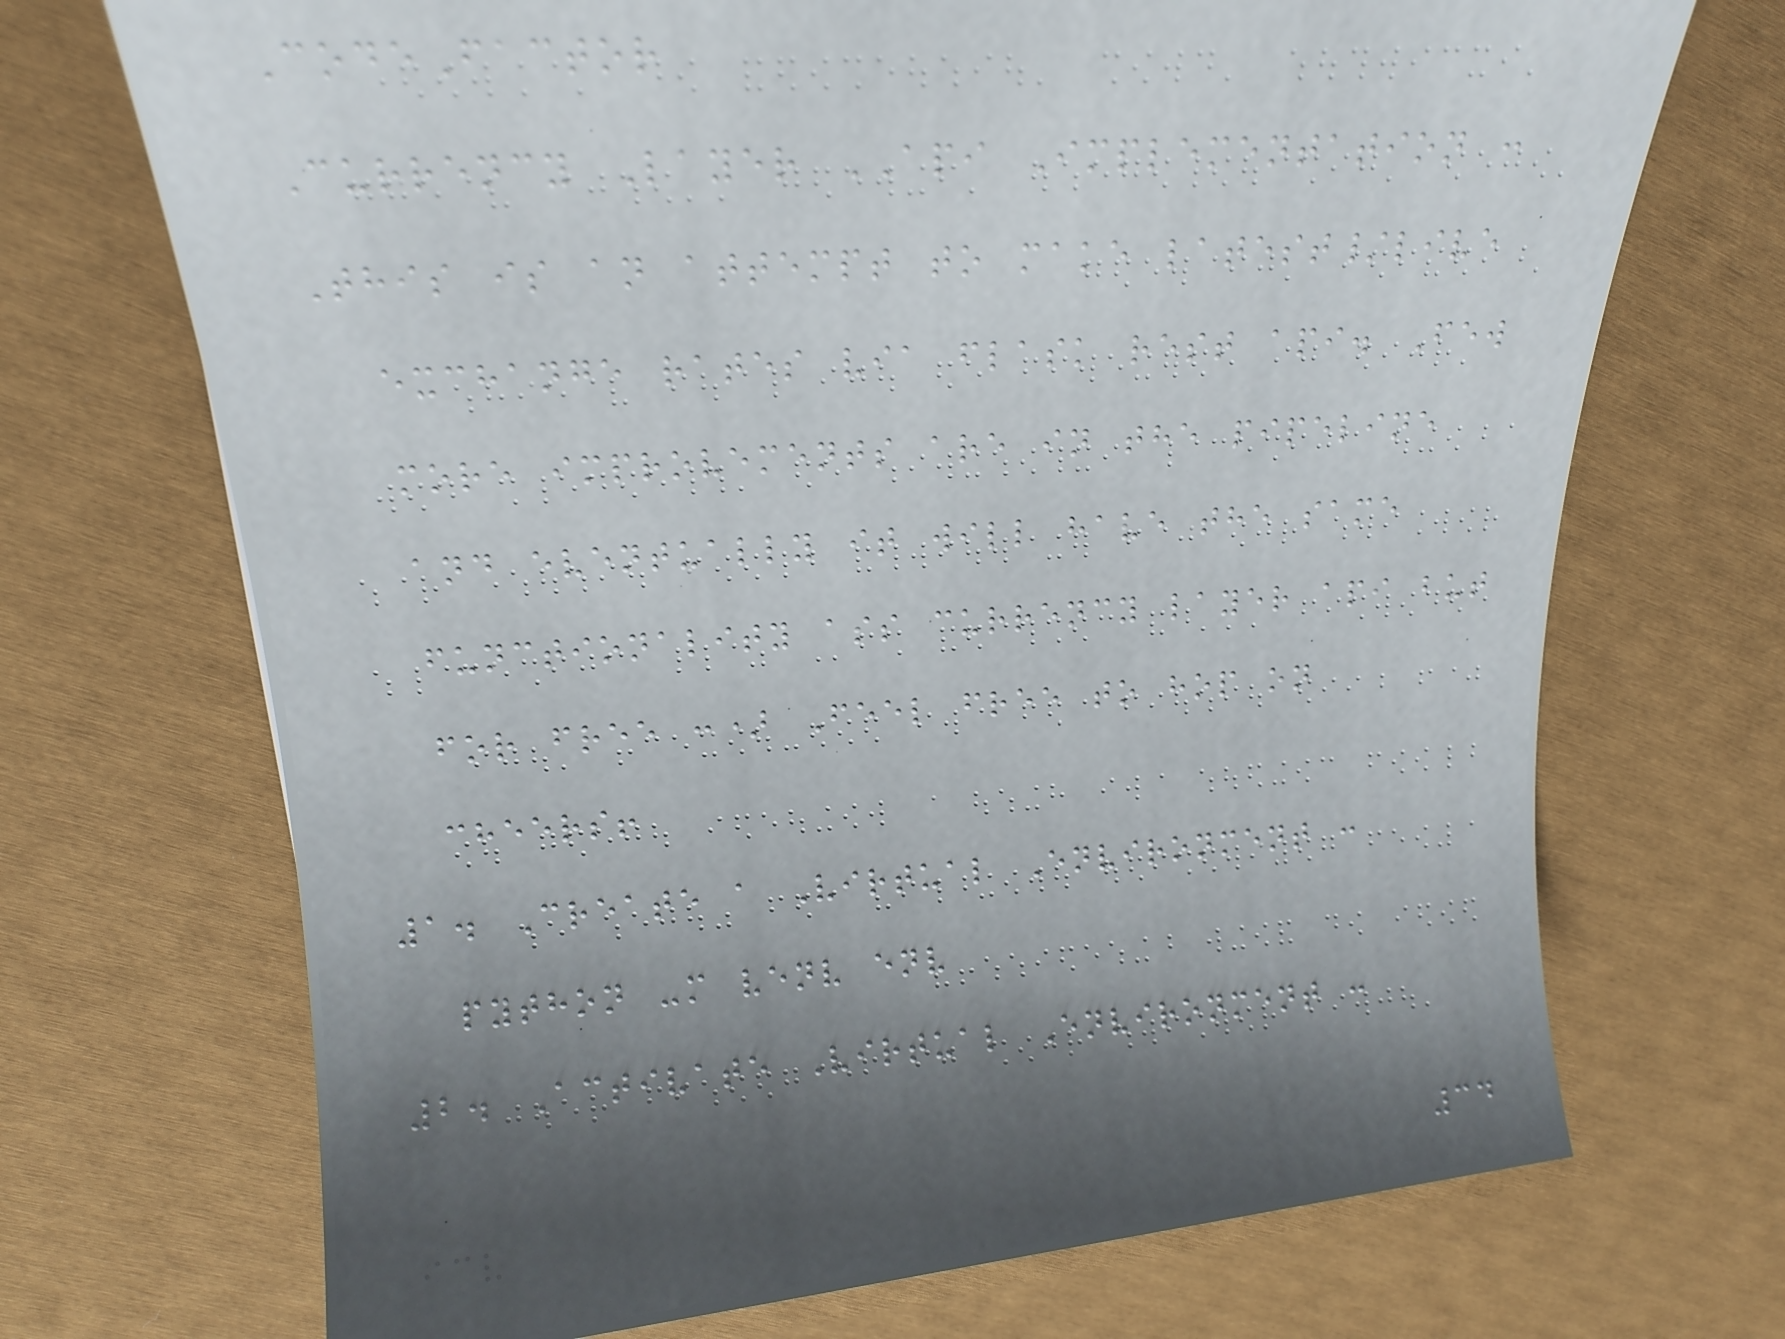CodeFactor
Currency Layer API Implementation :
This is an attempt to make latest/live
exchange rates via flask rest api. Few
more improvements are in the pipeline
and eventually it will have the same
functionality ass currency layer api but
for free :) Feel free to hop on
cheers!
1. Create a Virtual Environment :
python -m venv env
2. Activate Virtual Environment :
34
